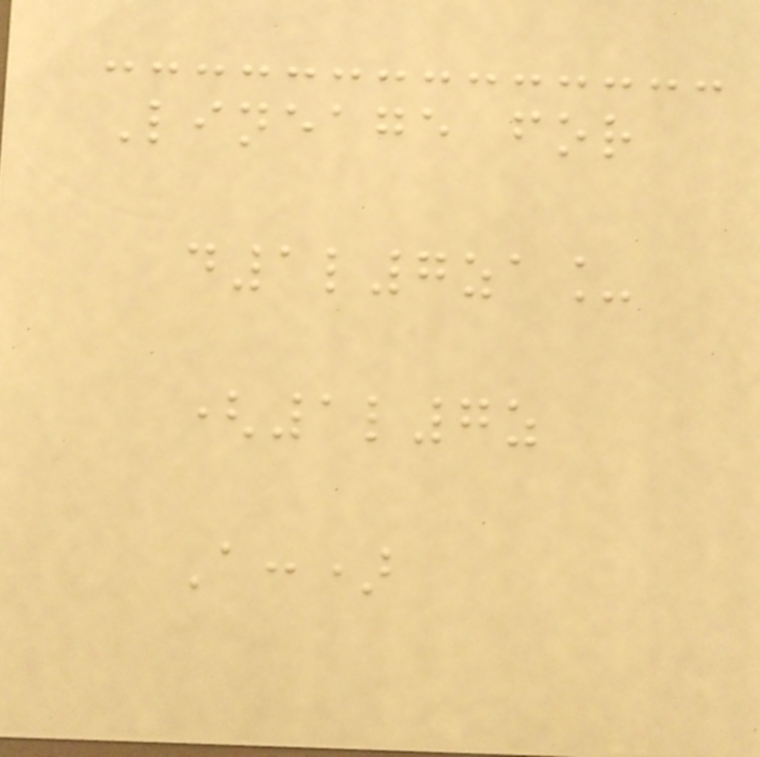Lineage for
d1l7za_
(1l7z
A:)
